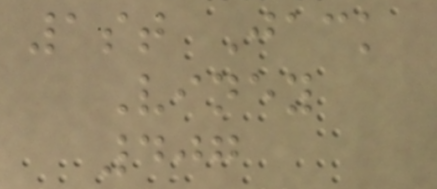1st Jack
Viney
407
